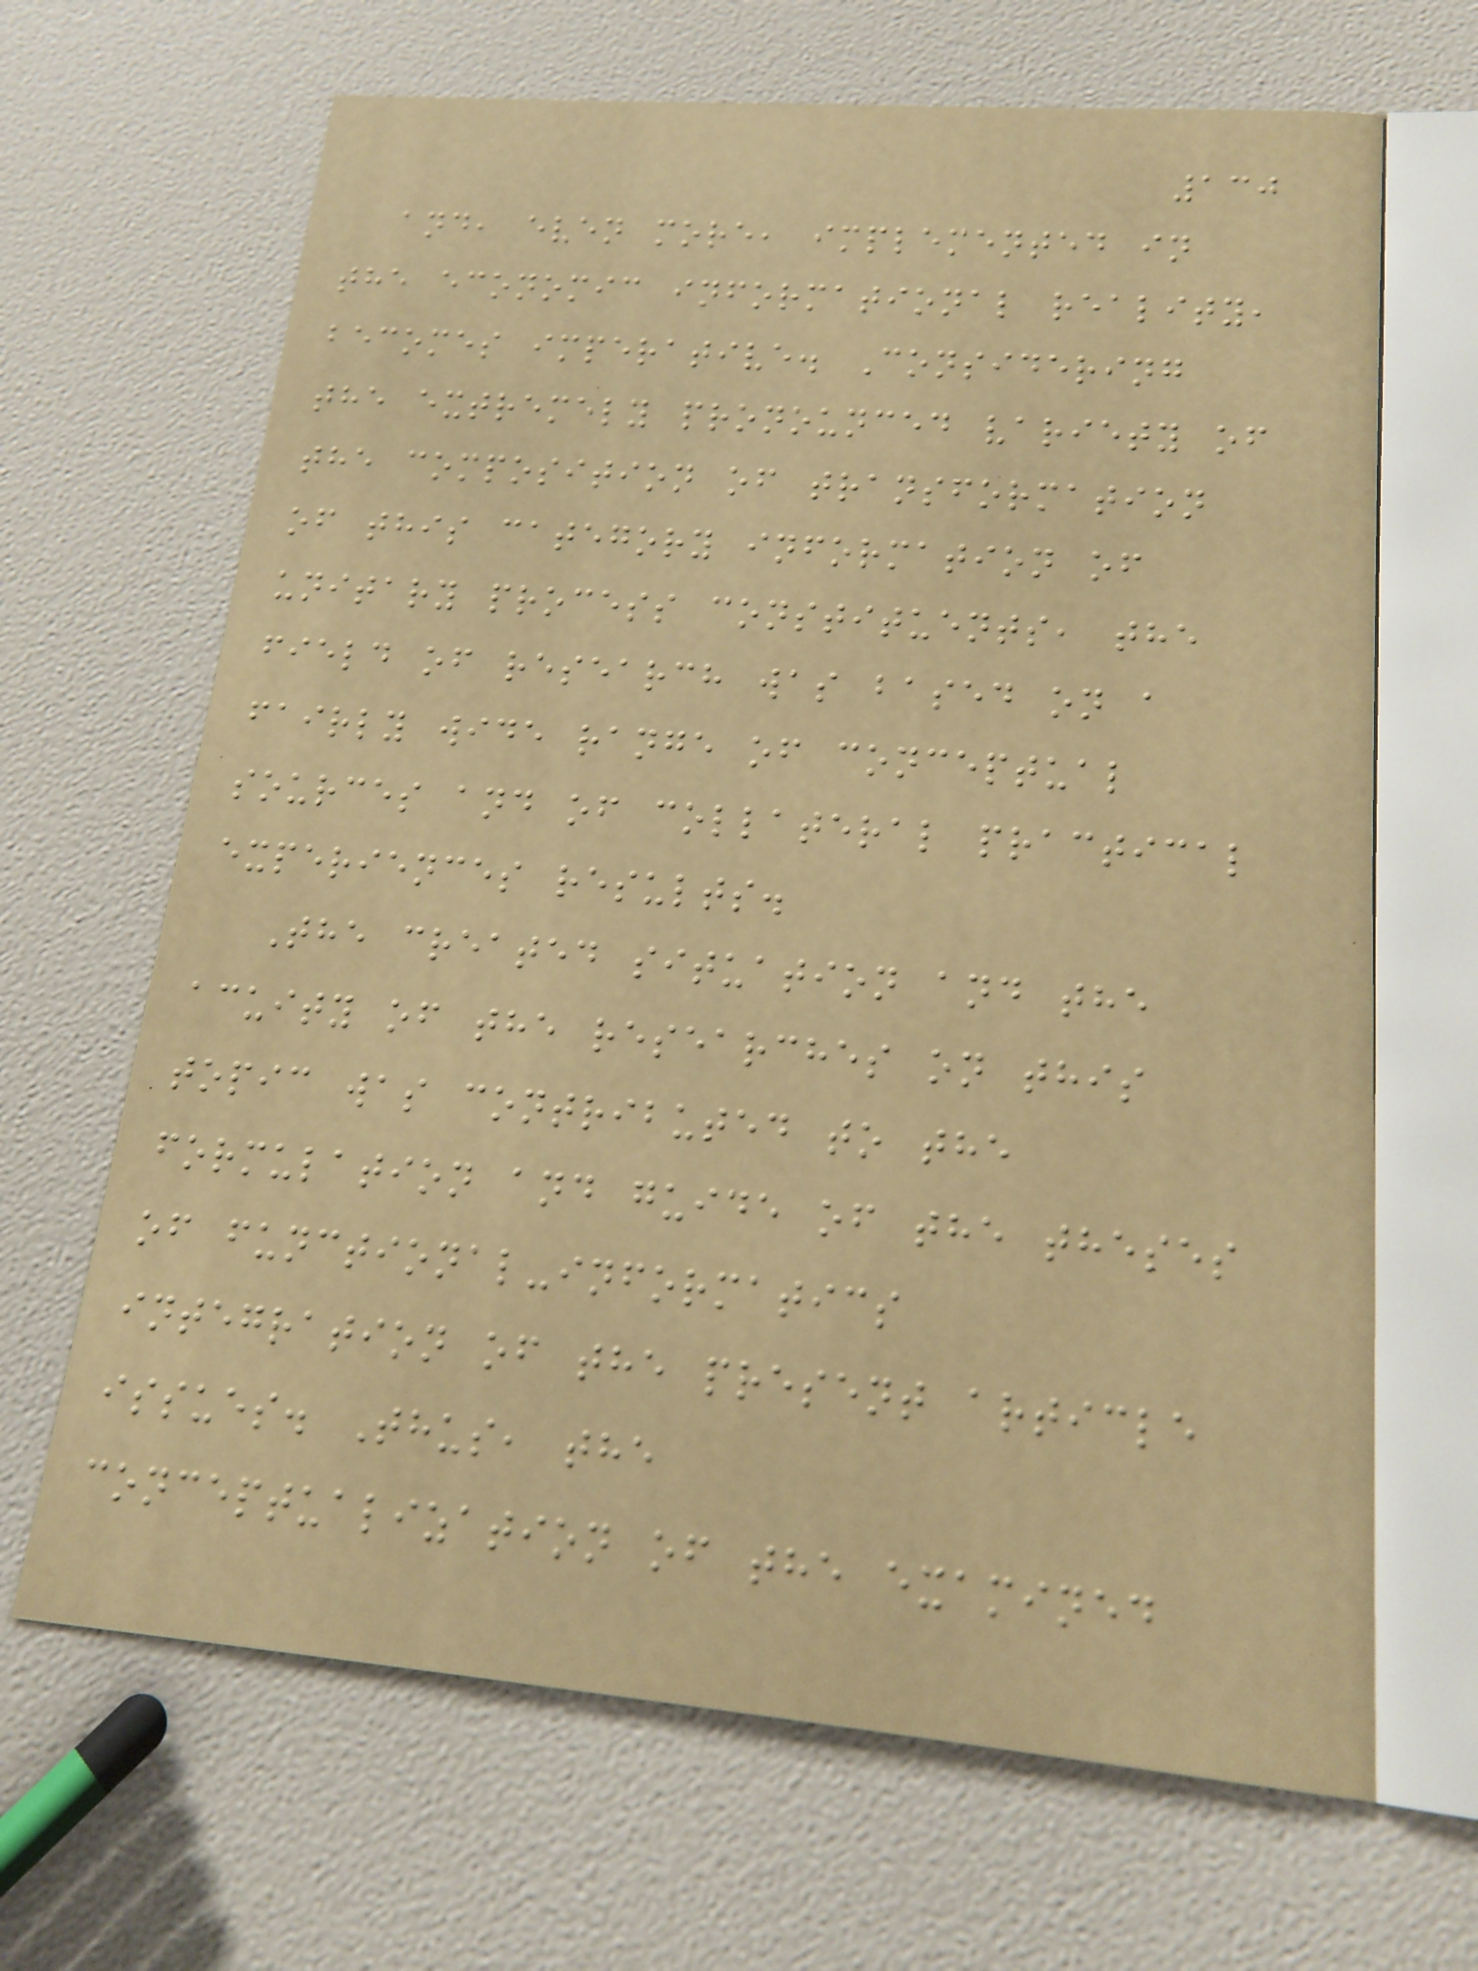130
and, even more, implemented in
the economic informational reality,
becomes imperative. Considering
the extremely pronounced variety of
the composition of transformation
of this category information of
unitary process constituents, the
field of research was based on a
fairly wide range of conceptual
sources and of collateral practical
experiences results.
The created situation and the
acuity of the researches on this
topic was contributed to the
formulation and guide of the theses
of functional-informatics
integration of the present article
issues. Thus, the
conceptualization of the examined
